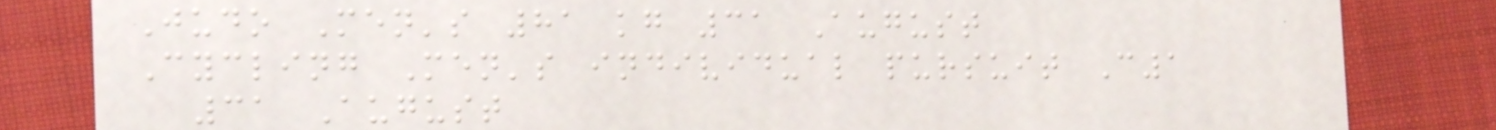Judo Men's 81 kg 31 August
Cycling Men's individual pursuit C1
31 August
